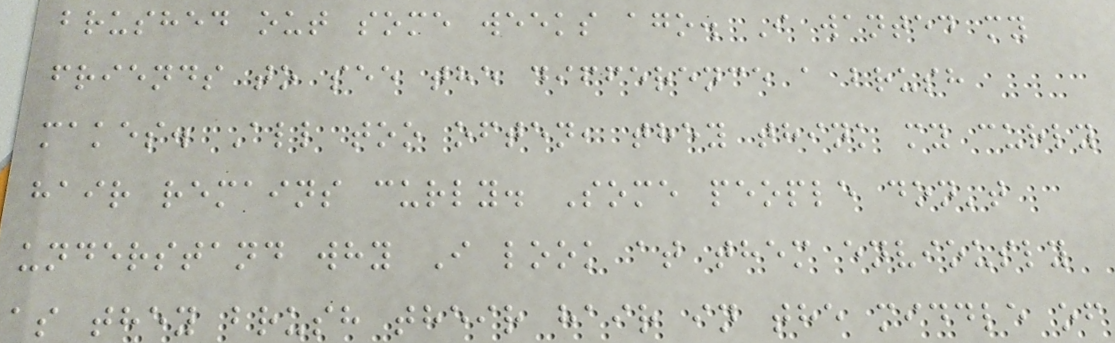brushed out some weeks ago. I wanted my
friends to see the difference a brush
makes. All too often, they think my curly
hair remains curly. Some people don't
understand why I look at them enviously
as they brush their hair in the middle of
